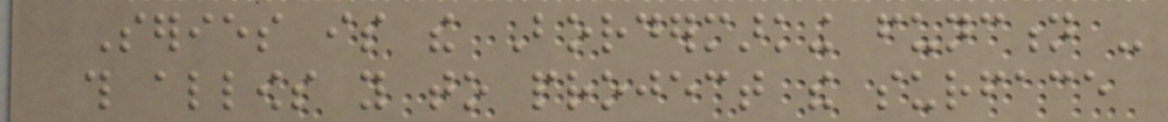Series is the Bordermarking function -
this allows you to project the surface
